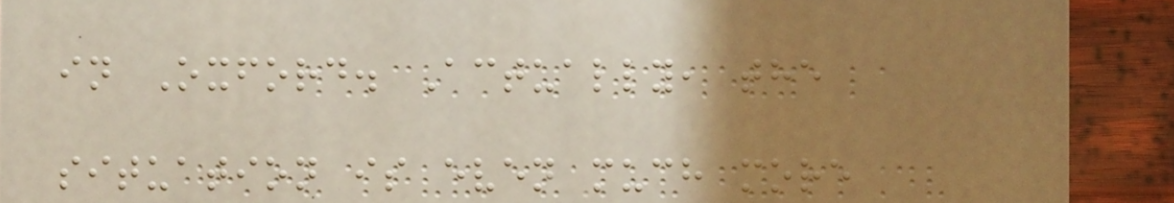in Oxford. Actually, the
situation is even much more
